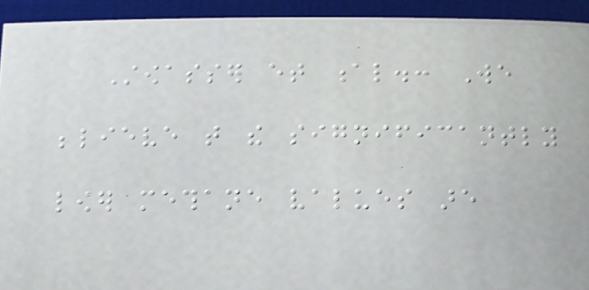Stowasser et al.: We
believe that the significantly
lower methane values are
